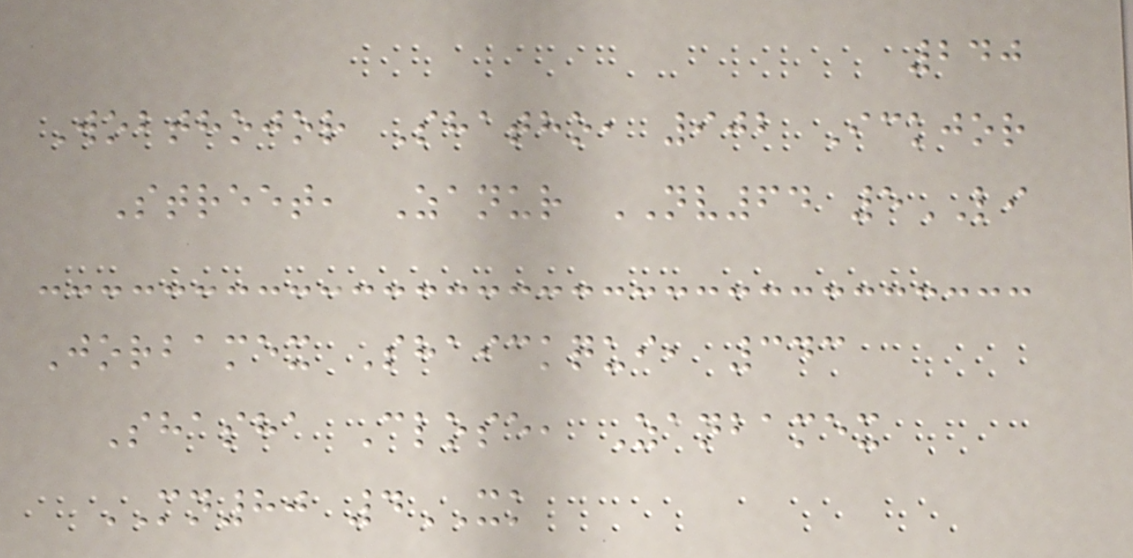240
Wobthojor Shatho, 902 Ickjor
Street, Zanur NV64 5LI
Jorbamex Shaickqui, 343
Shasha Close, Zanbamex
MN80 4XK
